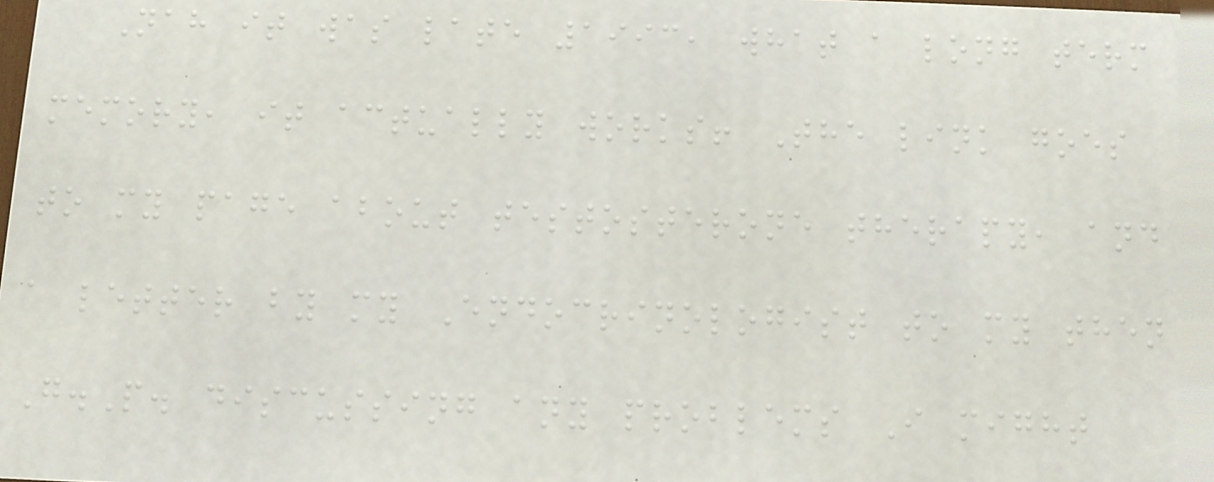Nah it was late 1993, what a long term
memory, it actually works! The link goes
to my page about testosterone therapy, and
a letter by my Endocrinologist to my then
G.P. discussing any problems I might
